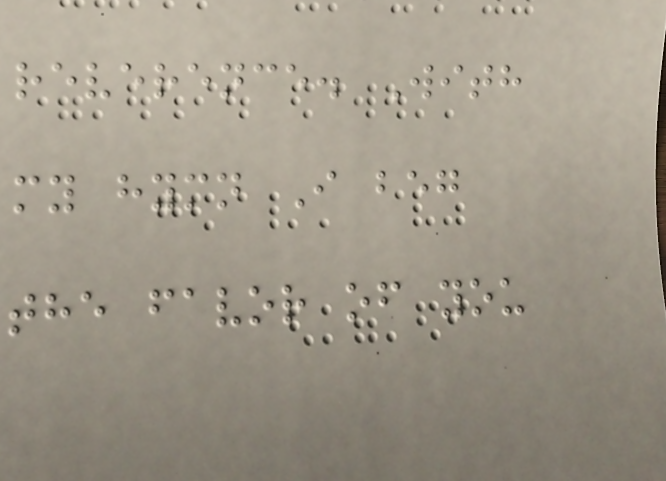reverence. With
my hymn I beg
the favor of you
